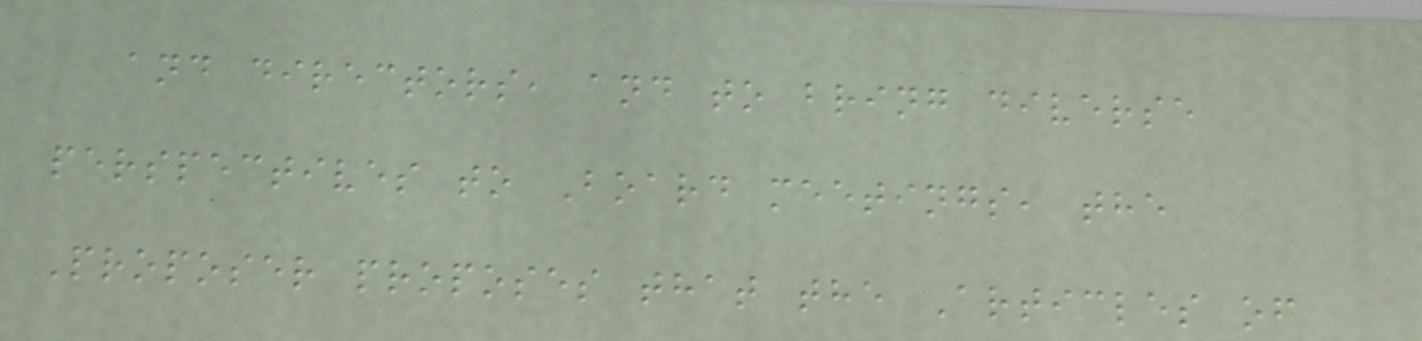and directors, and to bring diverse
perspectives to Board meetings, the
Proposer proposes that the Articles of
